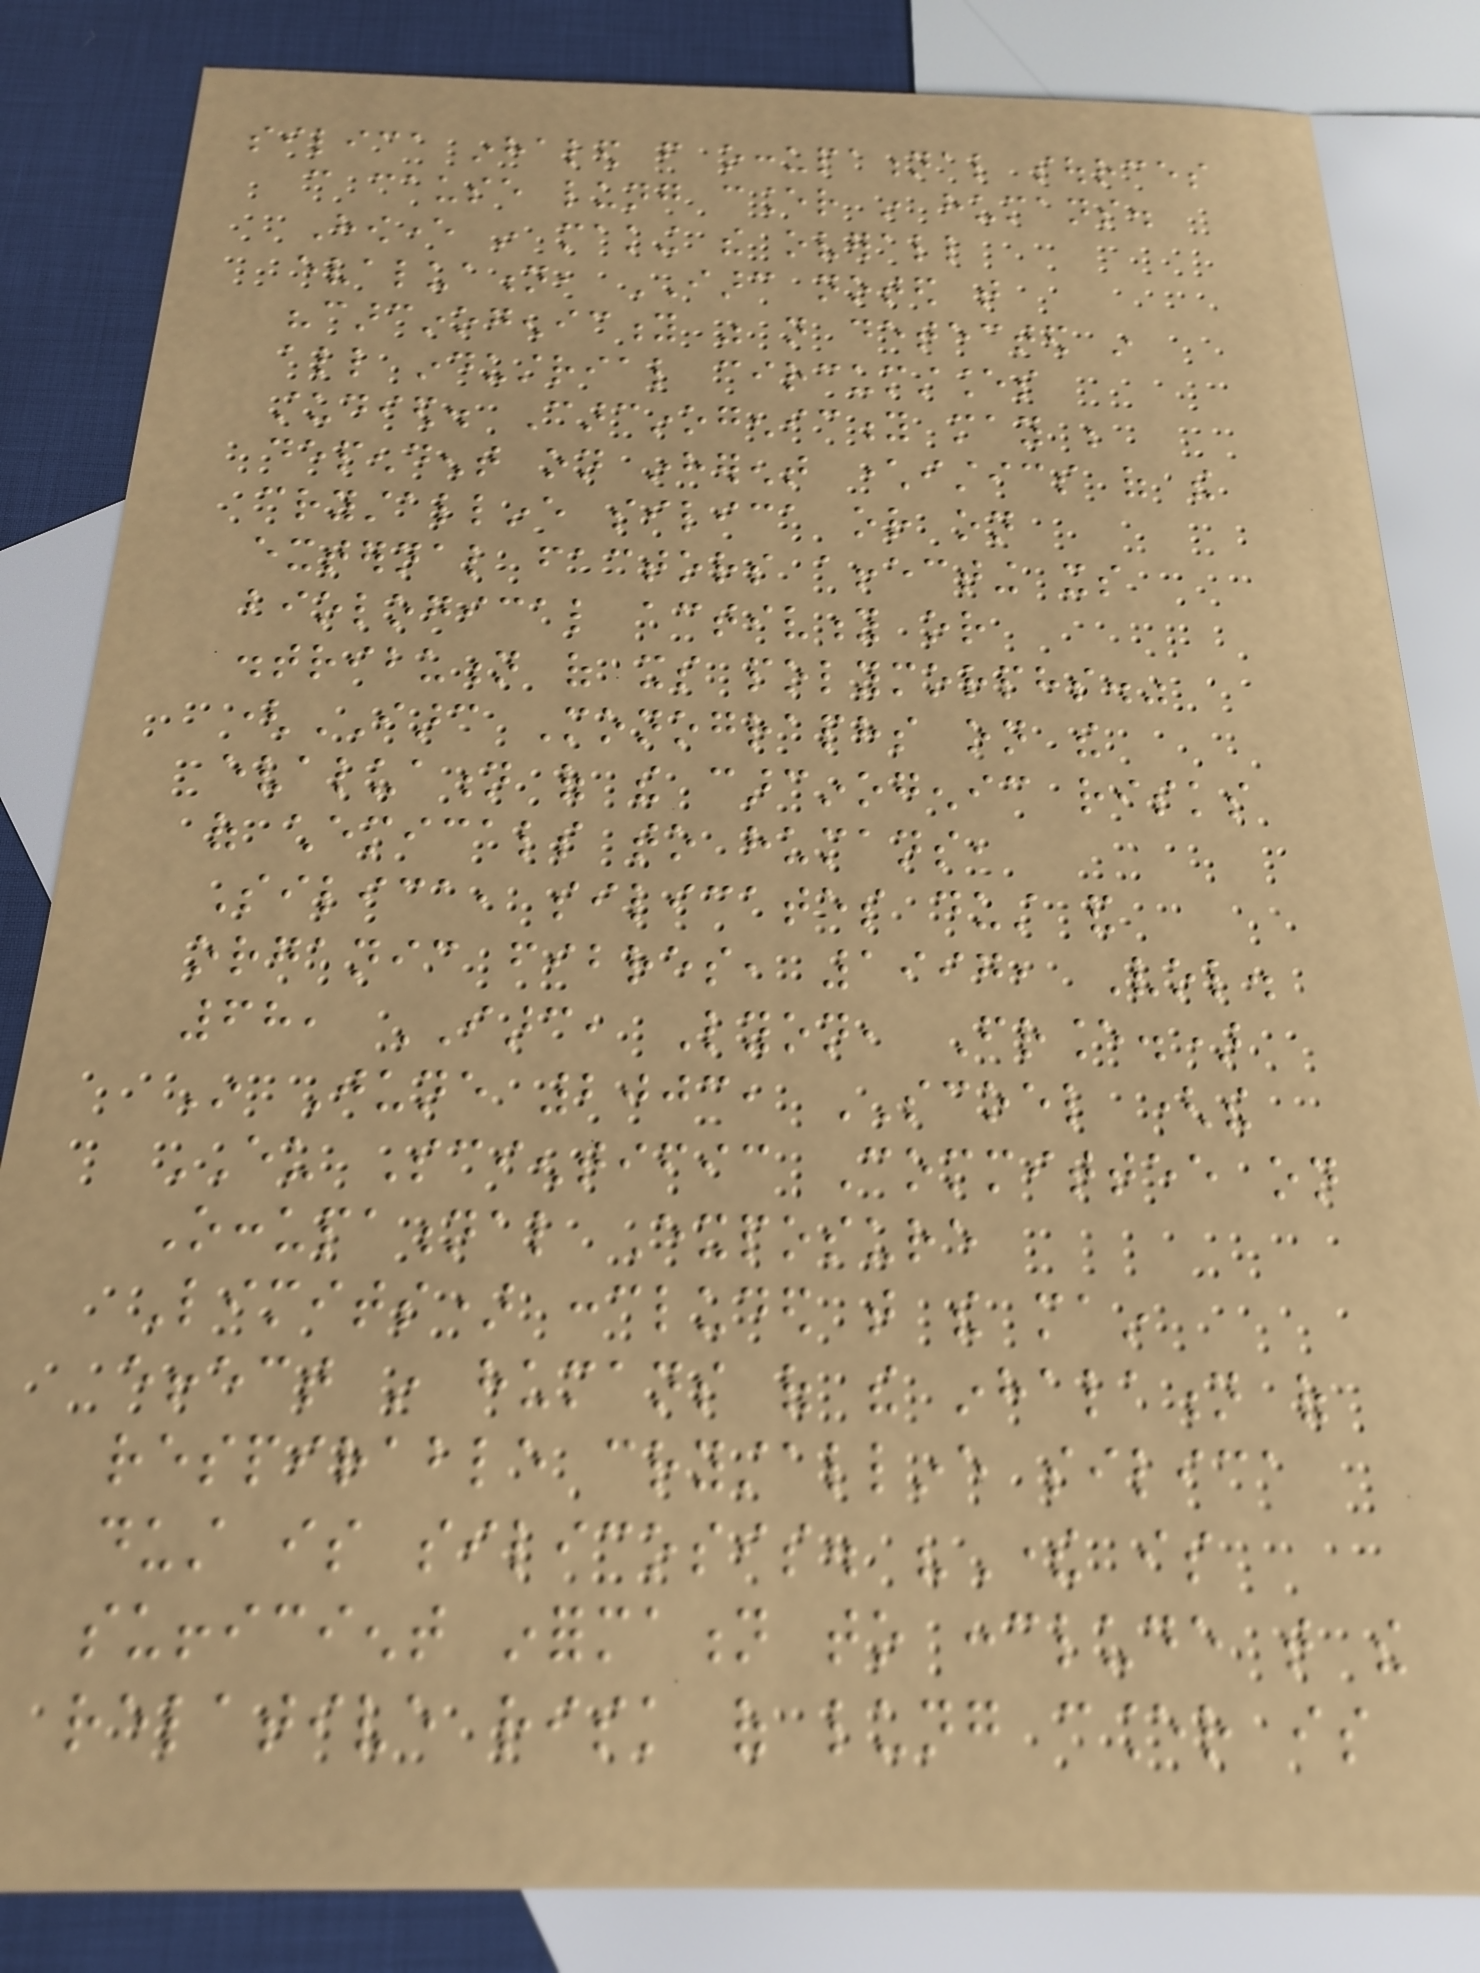silica inhaled from occupational sources
can cause lung cancer in humans.
However in making the overall
evaluation, IARC noted that
"carcinogenicity was not detected in
all industrial circumstances
studied. Carcinogenicity may be
dependent on inherent characteristics of the
crystalline silica or on
external factors affecting its
biological activity or
distribution of its polymorphs."
(IARC Monographs on the
evaluation of the carcinogenic risks
of chemicals to humans,
Silica, silicates dust and
organic fibres, 1997, Vol.
68, IARC, Lyon, France.)
In June 2003, SCOEL (the
EU Scientific Committee on
Occupational Exposure
Limits) concluded that the main
effect in humans of the inhalation of
respirable crystalline silica
dust is silicosis. "There is
sufficient information to conclude that the
relative risk of lung cancer is
